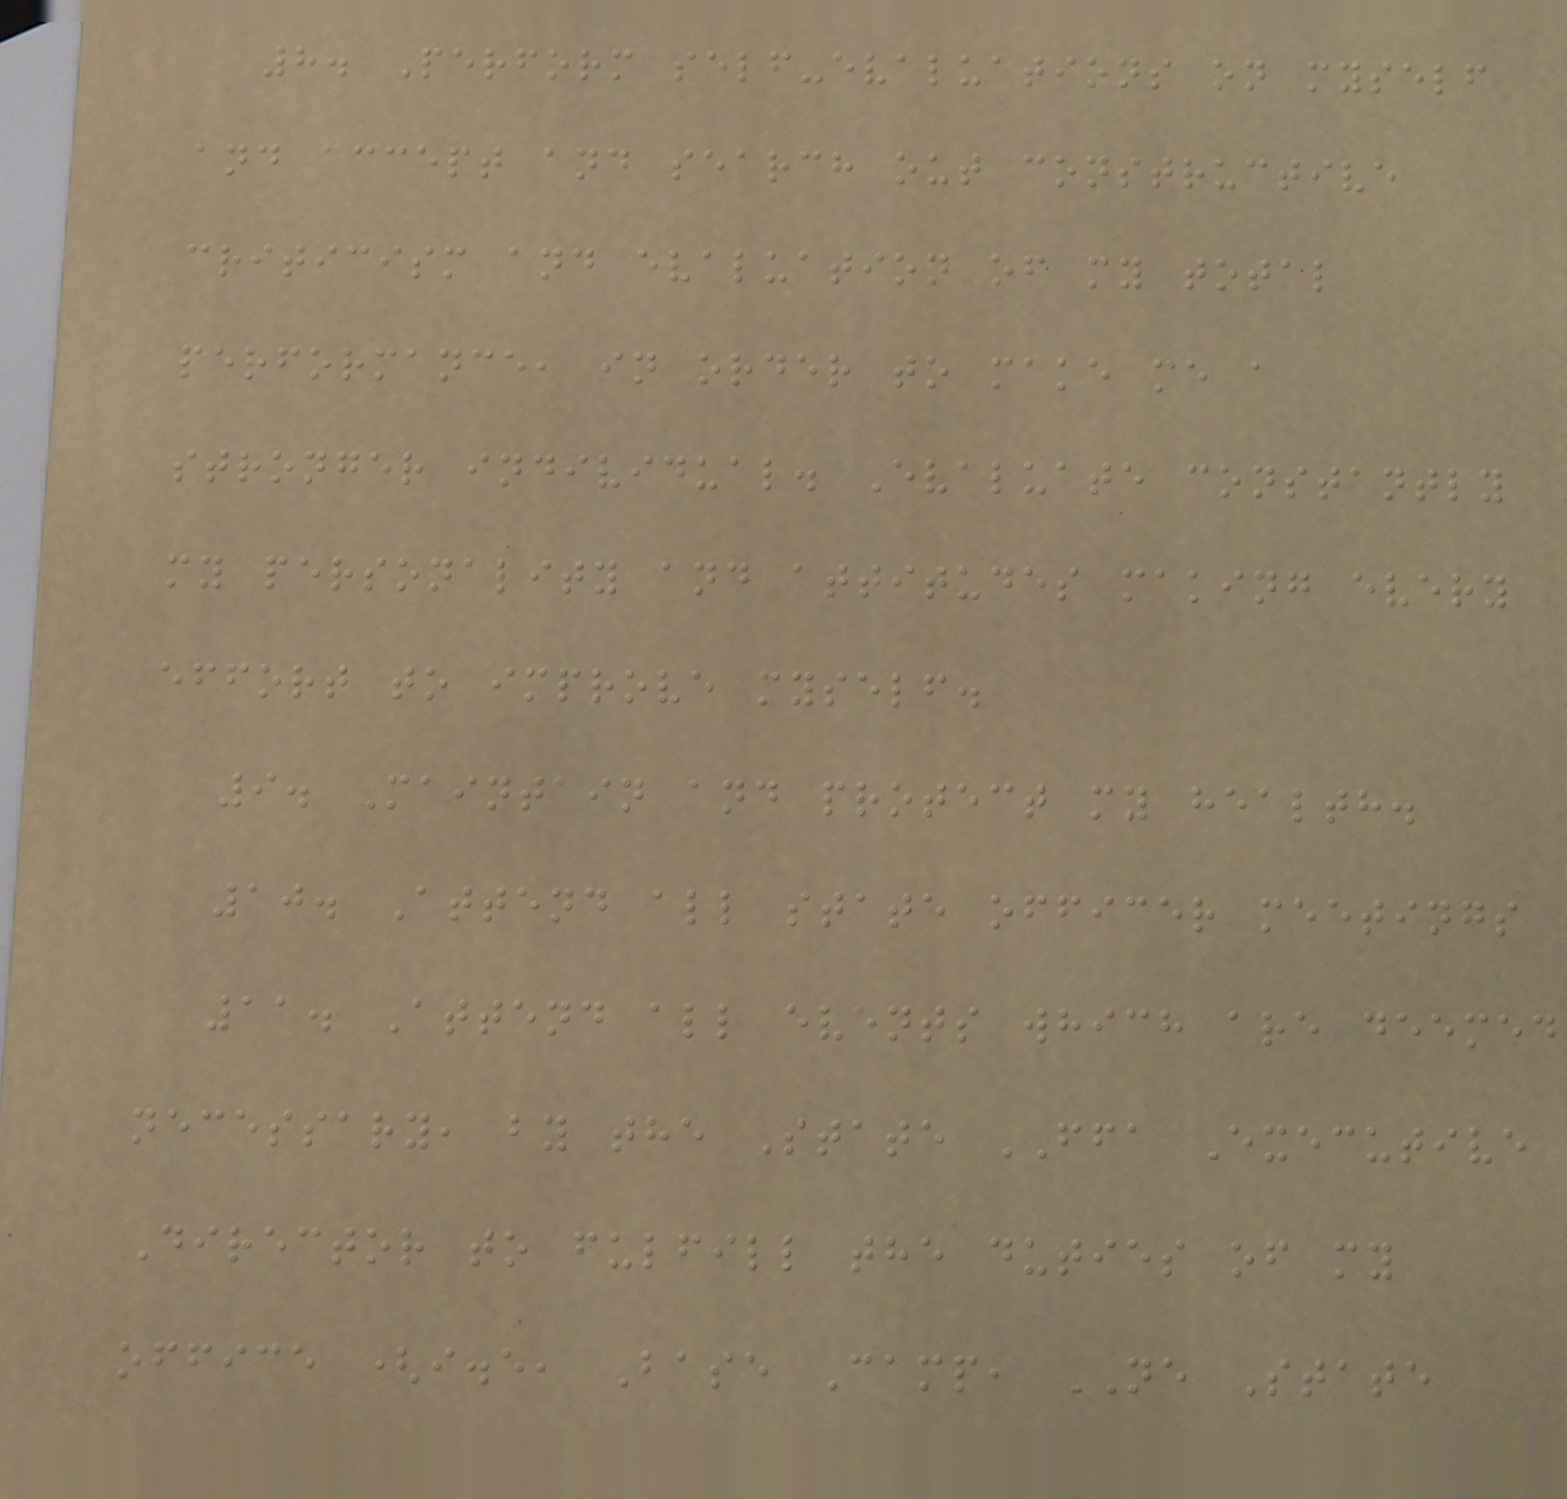8. Perform self-evaluations on myself
and accept and search out constructive
criticism and evaluation of my total
performance, in order to make me a
stronger individual. Evaluate constantly
my personality and attitudes making every
effort to improve myself.
9. Maintain and protect my health.
10. Attend all state officer meetings
11. Attend all events which are deemed
necessary, by the State FFA Executive
Director to fulfill the duties of my
office (i.e, Base Camp, NE State
